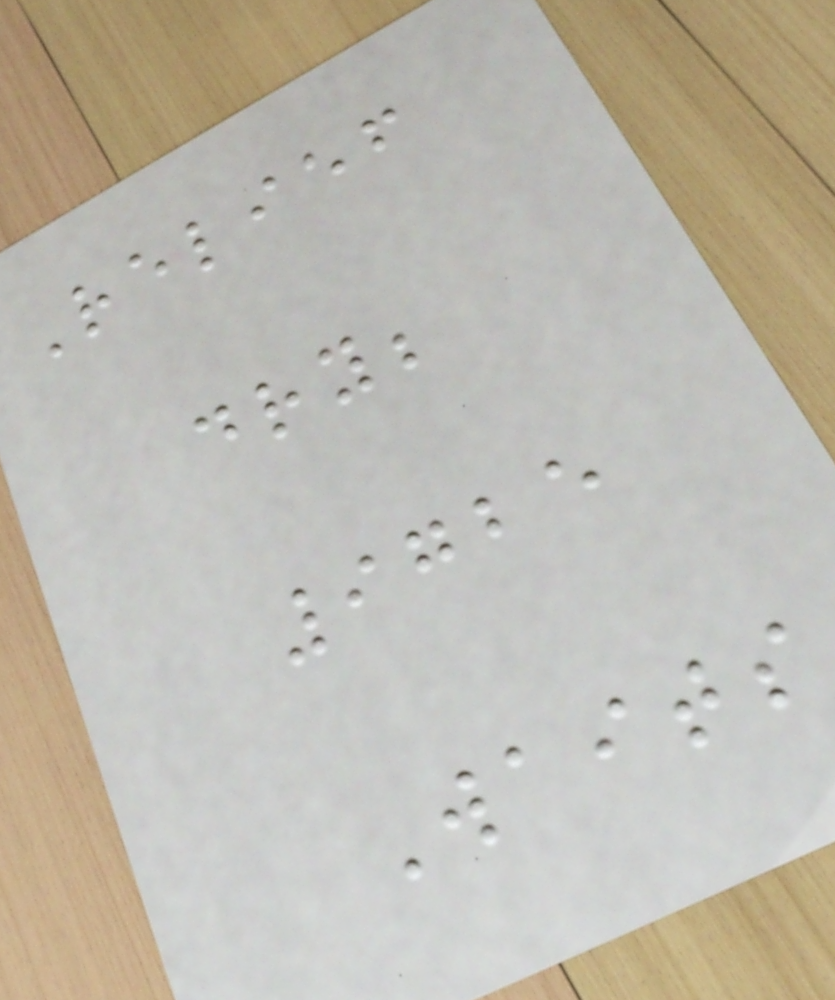Relief
dry;
9725
Waits
